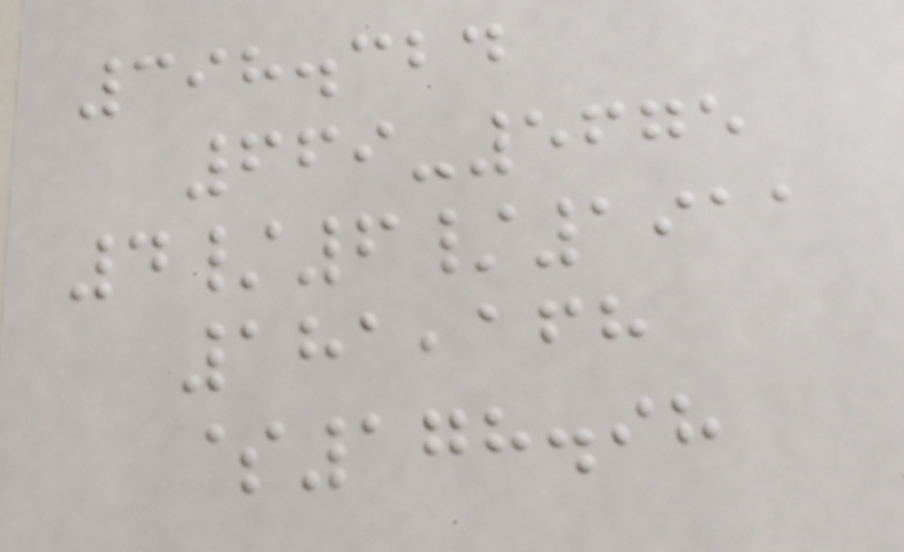398.324
669-5675
4/6/1911
181,168
$178.98
